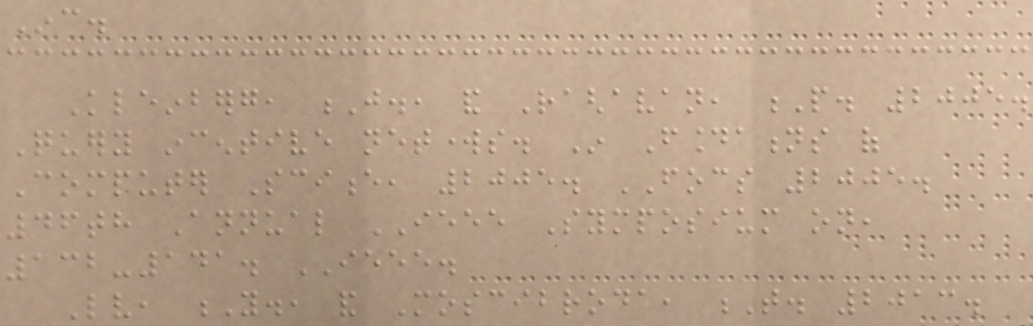Inc.
Kleinberg, J., and Raghavan, P. 2005.
Query incentive networks. In Foundations of
Computer Science, 2005. FOCS 2005.
46th Annual IEEE Symposium on,
132-141. IEEE.
Lv, Y., and Moscibroda, T. 2013.
